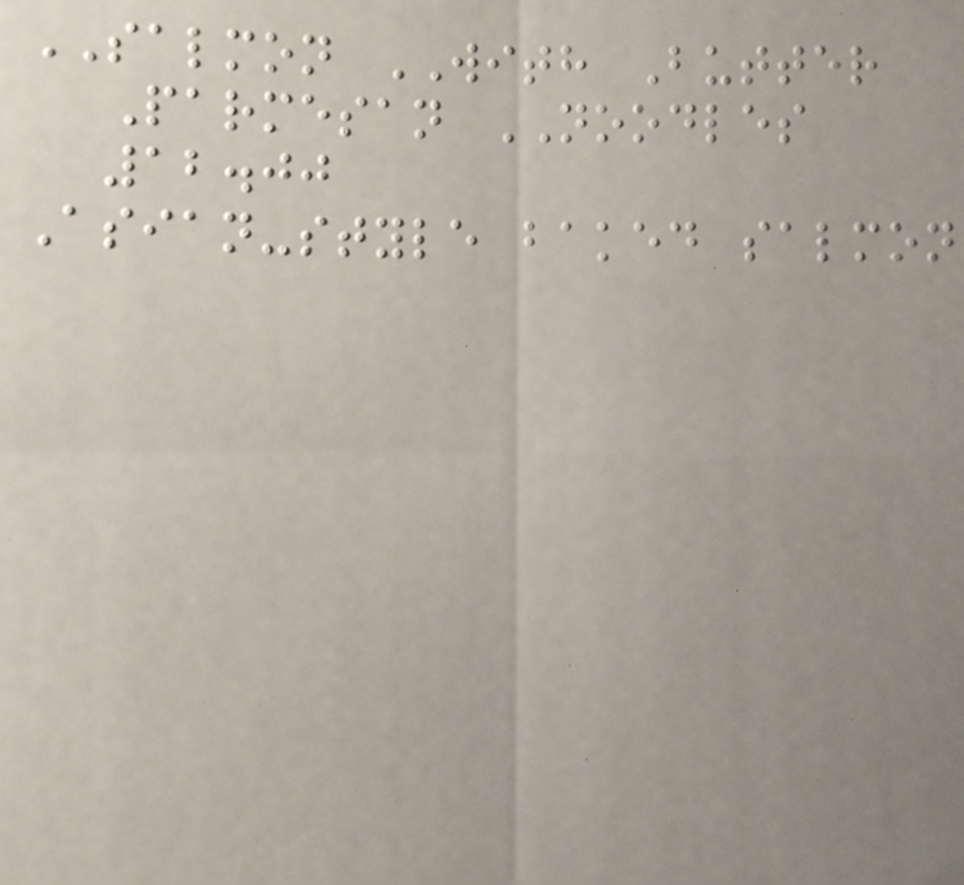SALMON WITH Butter
Parmesan NOODLES
12.00
Asian-style baked salmon
